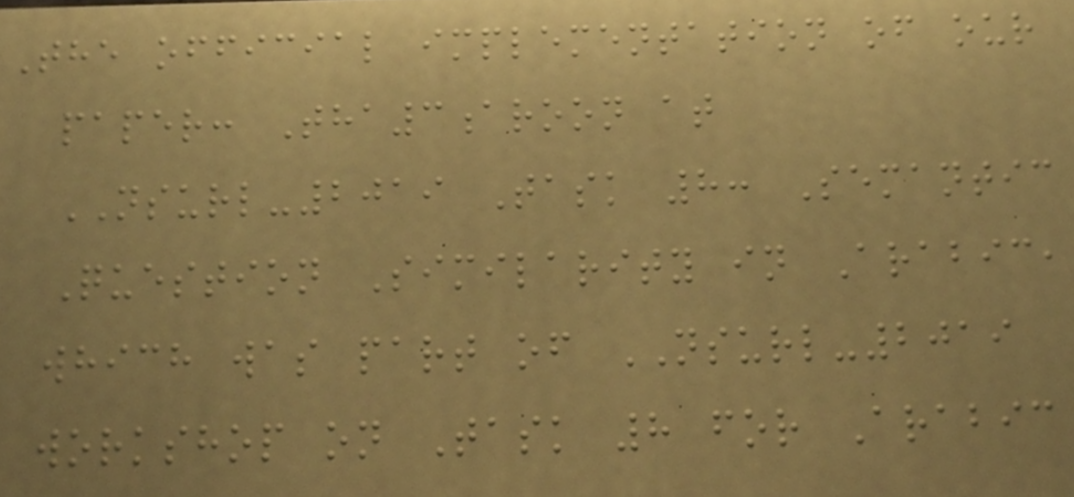The official implementation of our
paper: Tha3aroon at
NSURL-2019 Task 8: Semantic
Question Similarity in Arabic,
which was part of NSURL-2019
workshop on Task 8 for Arabic
